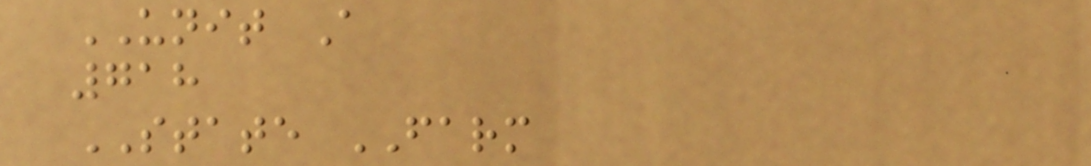UNIT A
718
STATE FARM
